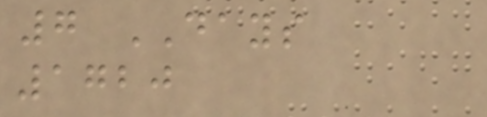7 DAYS
1720
